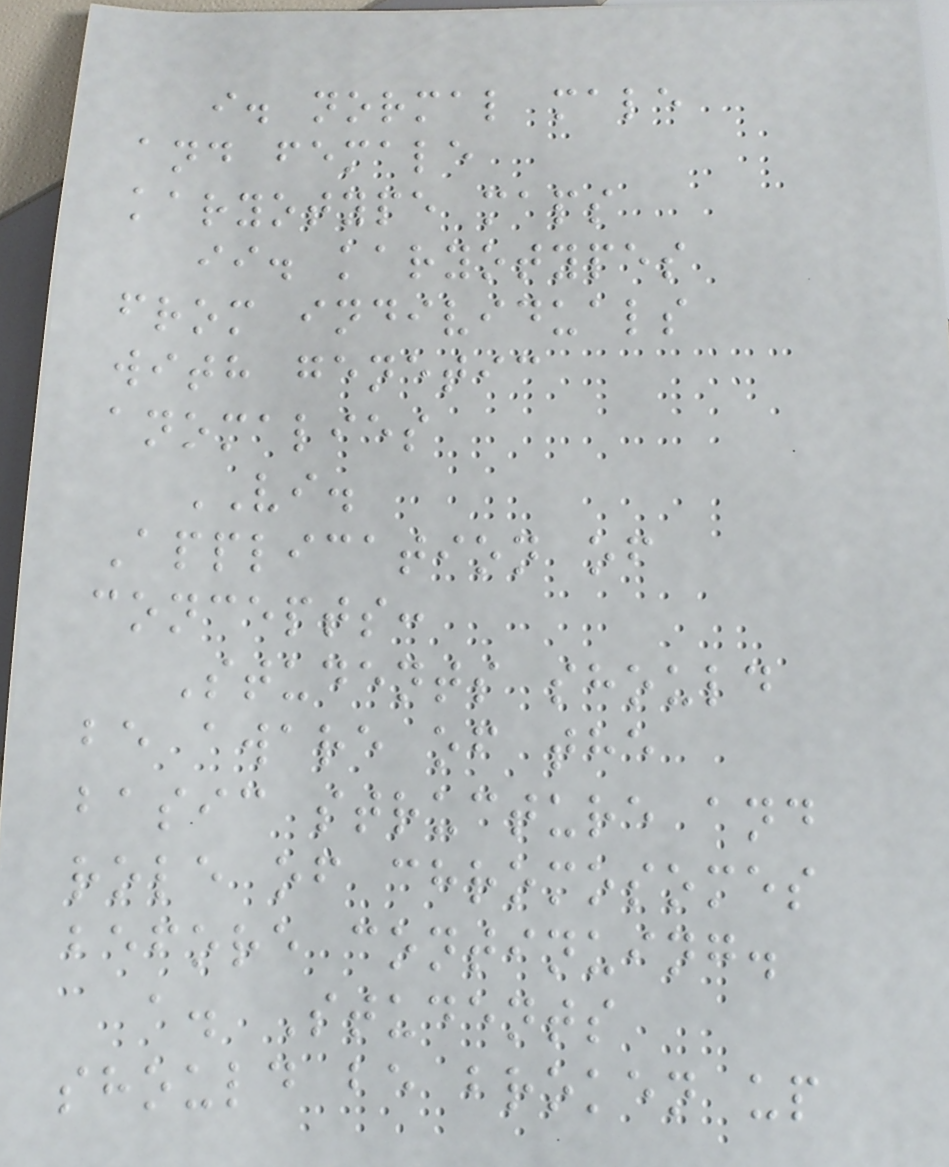i. normal male
and female
karyotype maps
ii. karyotypes
from individuals
with genetic
anomalies
VI.
Application of
concepts:
Students should
be aware of the
basic structure and
role of chromosomes
before continuing.
a. Students
should be broken up
